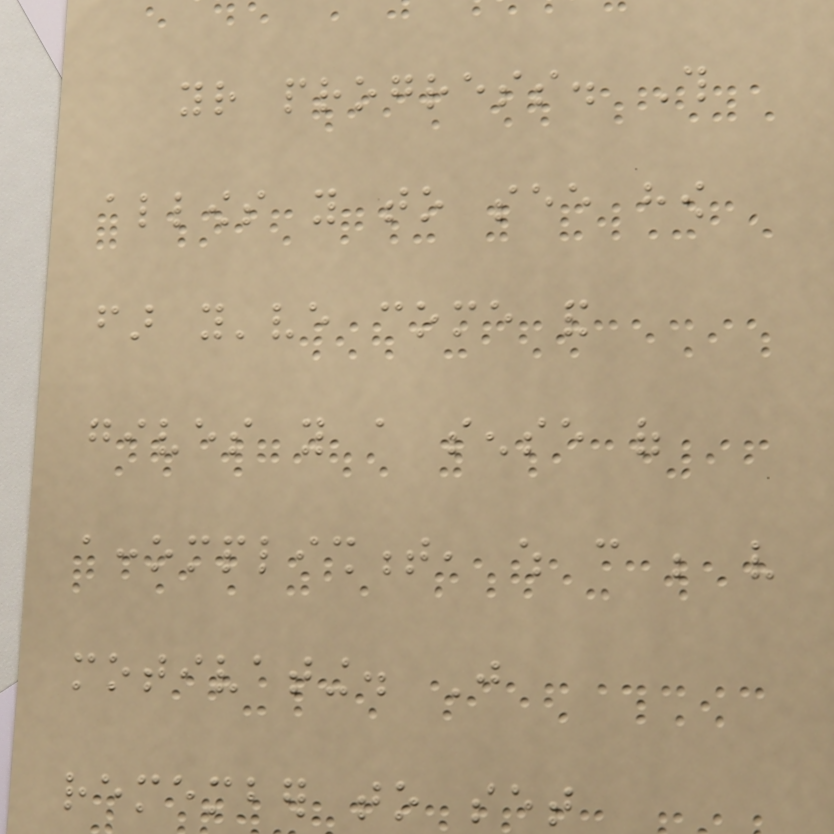your progress. This
allows you to see how
far you've come and
gives you a sense of
accomplishment, which can be very
motivating. Just
remember to set
